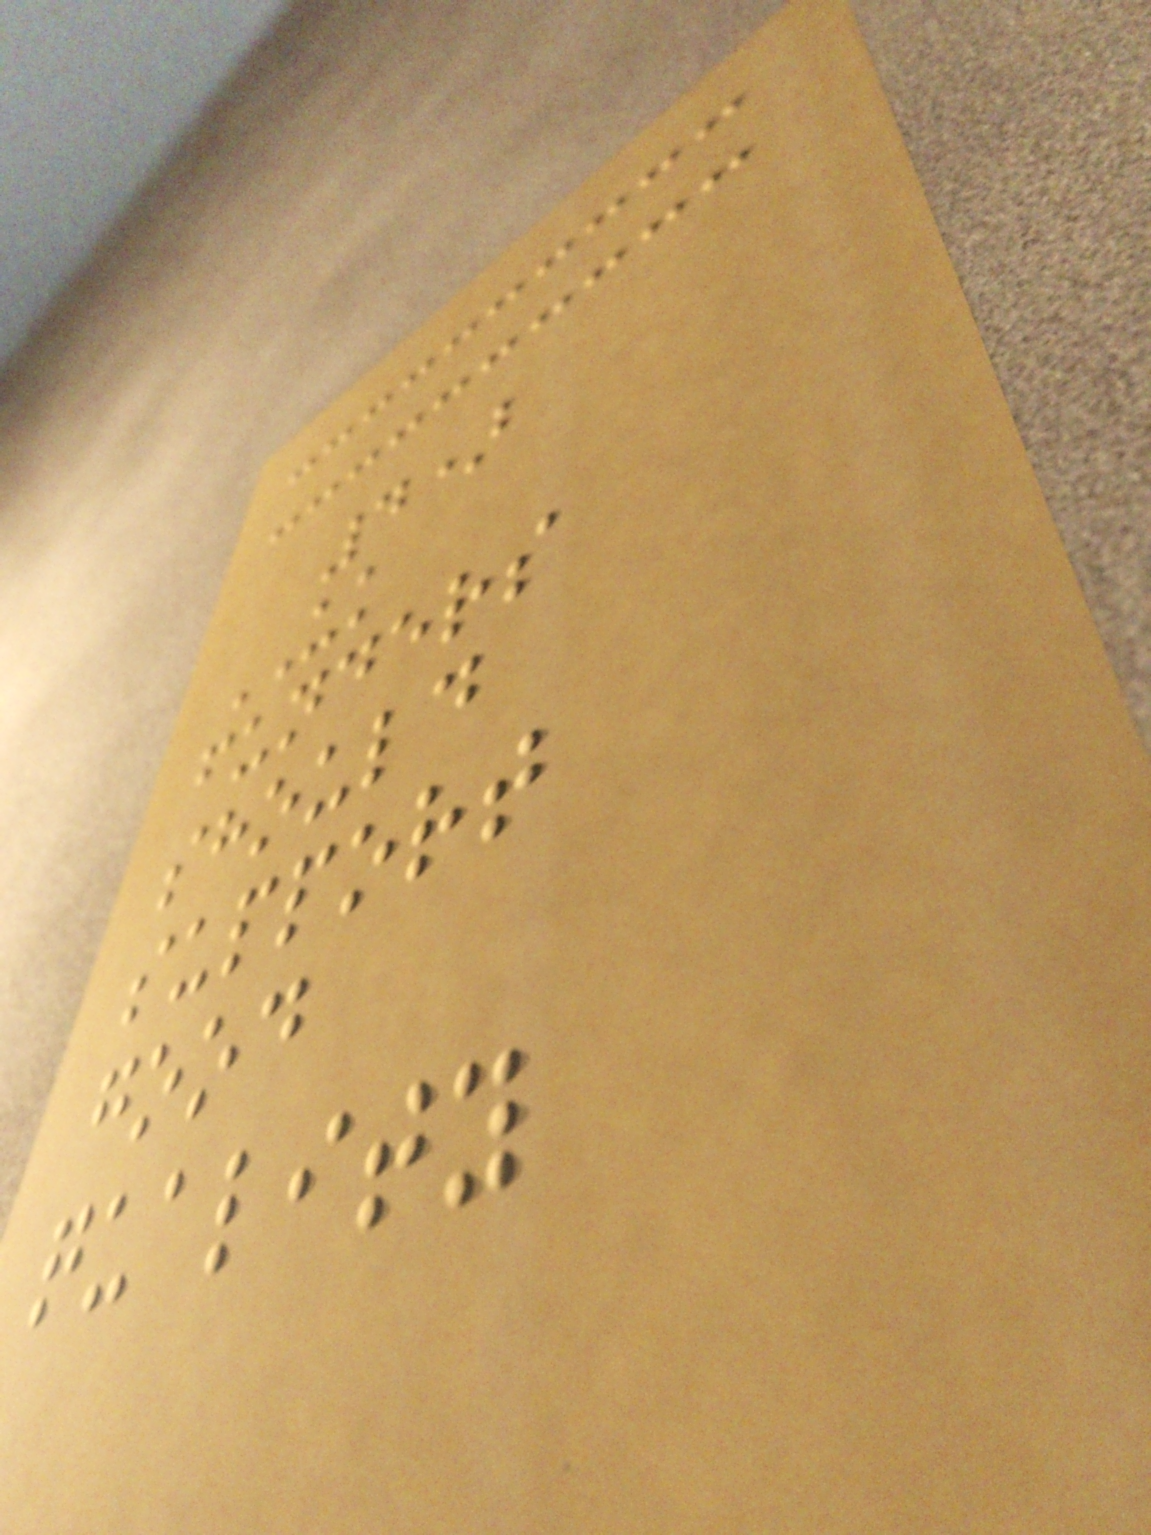4)
UK
funders
should
support
good
quality
